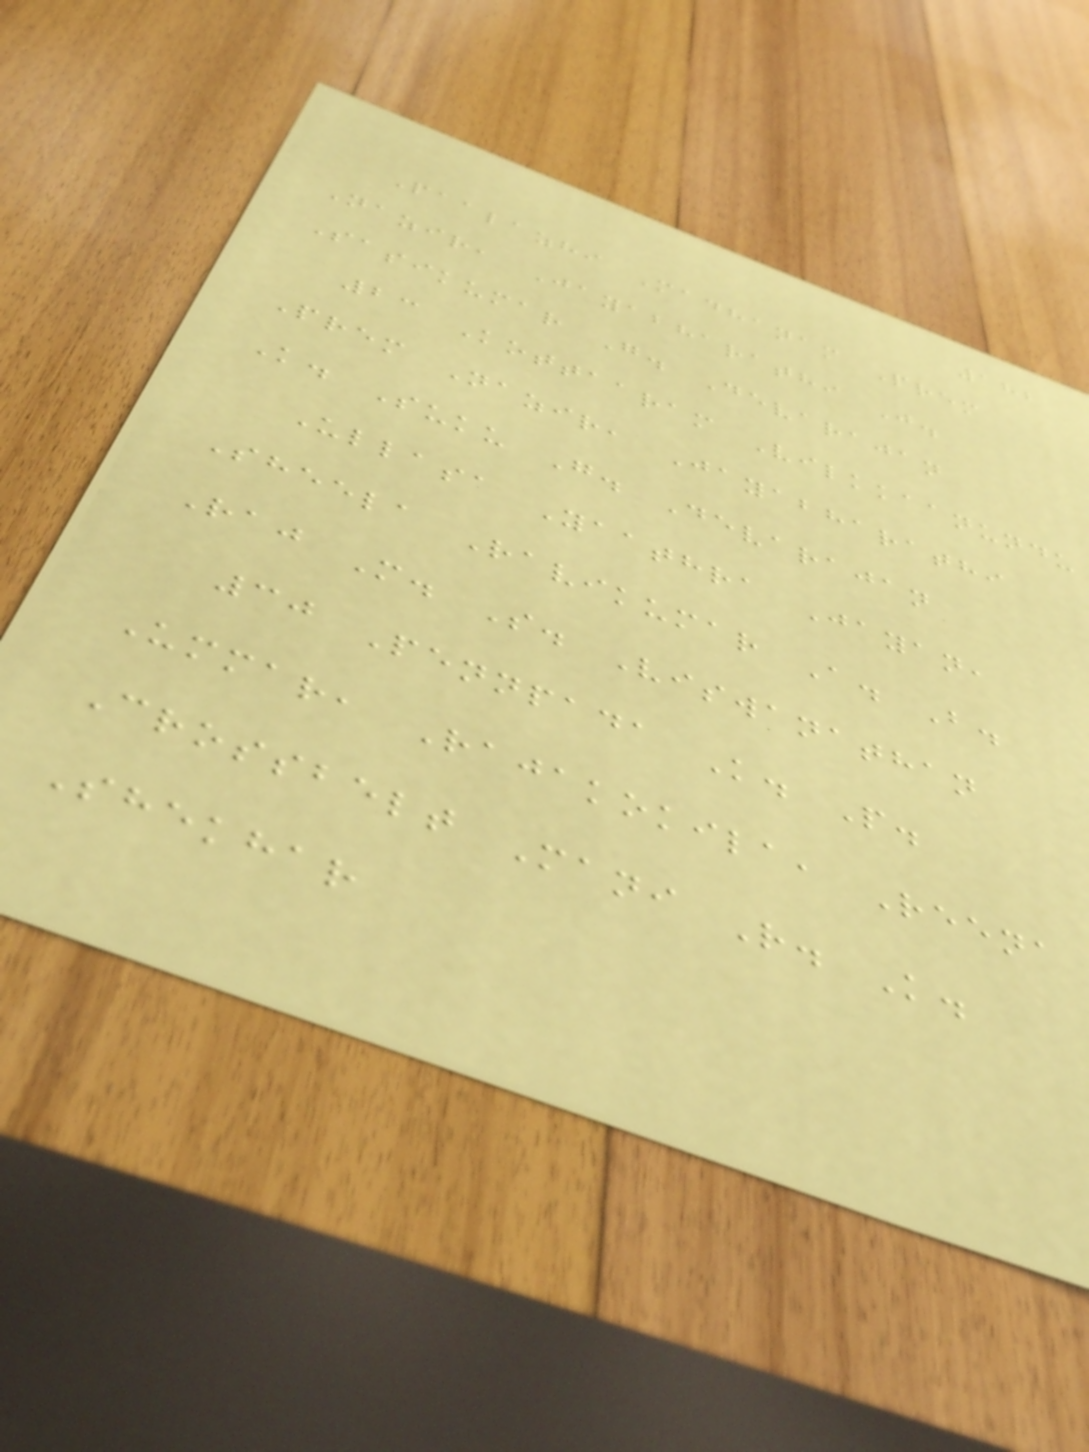182
Paalazhi Madhanam Prem
Nazir, Jayabharathi J.
Sasikumar G. Devarajan
23 Kottaaram Vilkkaanundu
Prem Nazir, Jayabharathi
K. Suku G. Devarajan
Ullasa Yaathra Jayan,
Sheela Ravikumar A. B.
Raj M. S. Viswanathan
30 Pennpada K. P.
Ummar, Rajakokila, Reena
Crossbelt Mani R. K.
Shekhar
